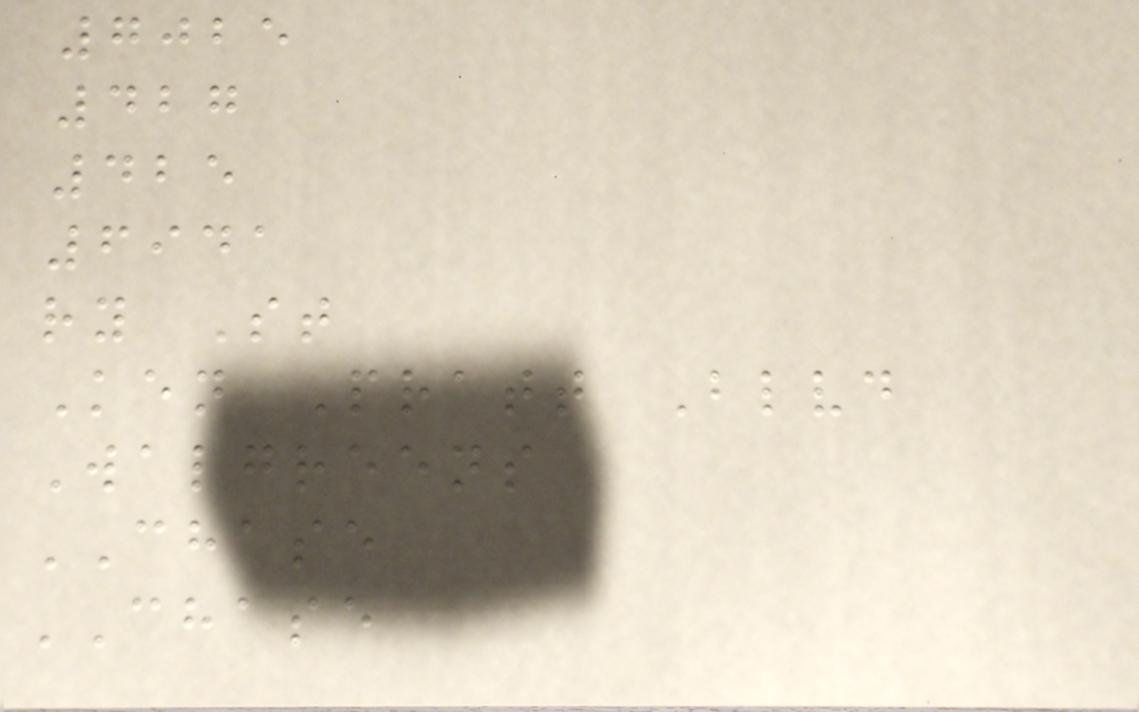7025
427
425
6941
ry St
Ken Pratt Blvd
Walgreens
CHASE
CHASE
